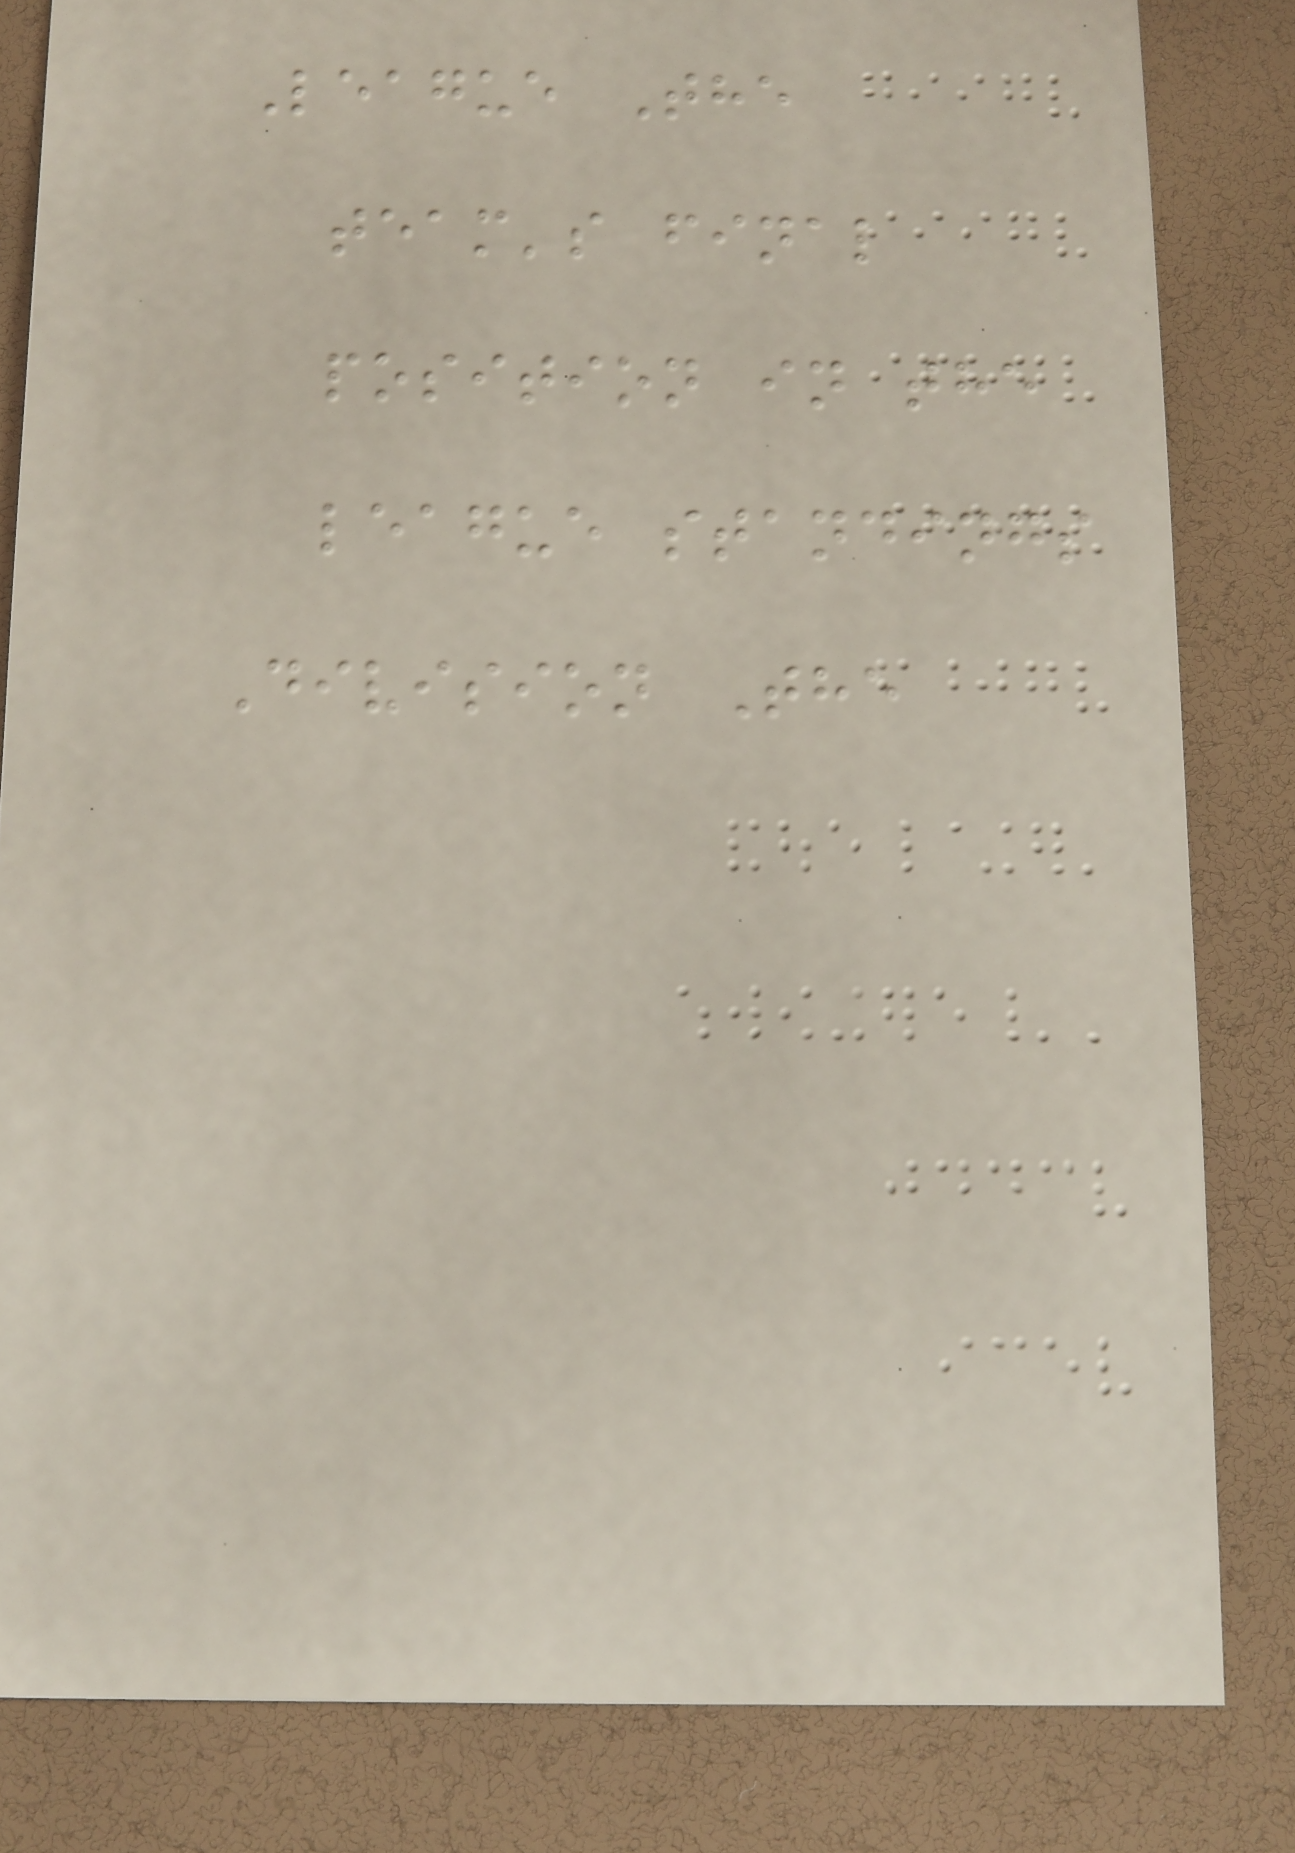League The
team's final
position in the
league standings
Division The
